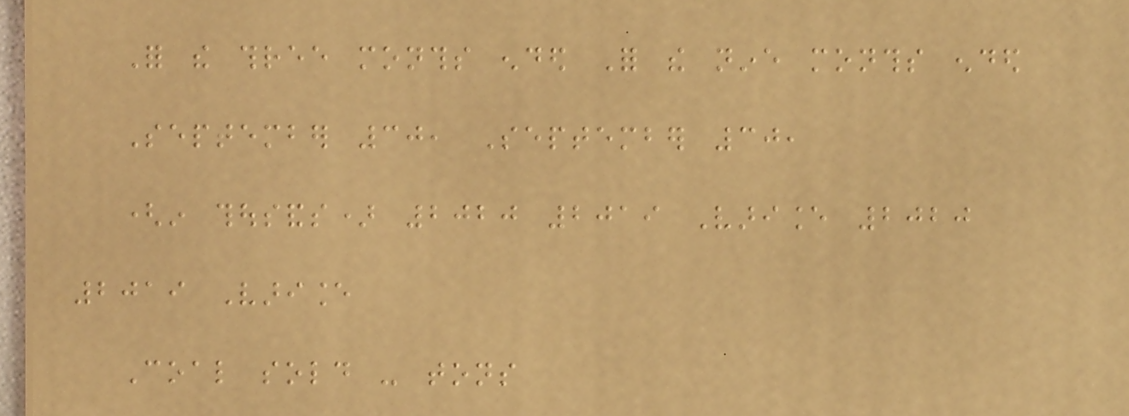For the three months ended For the nine months ended
September 30, September 30,
(in thousands) 2020 2019 Variance 2020
2019 Variance
Coal sold - tons
